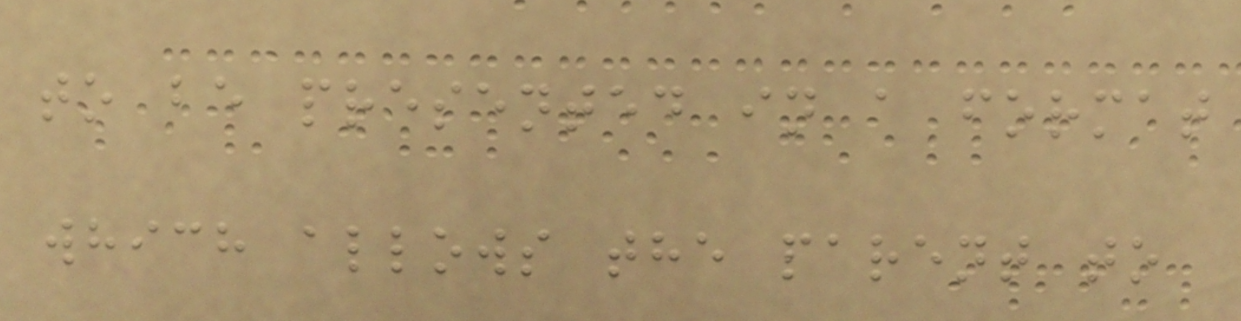to be presented in a format
which allows the parent to
